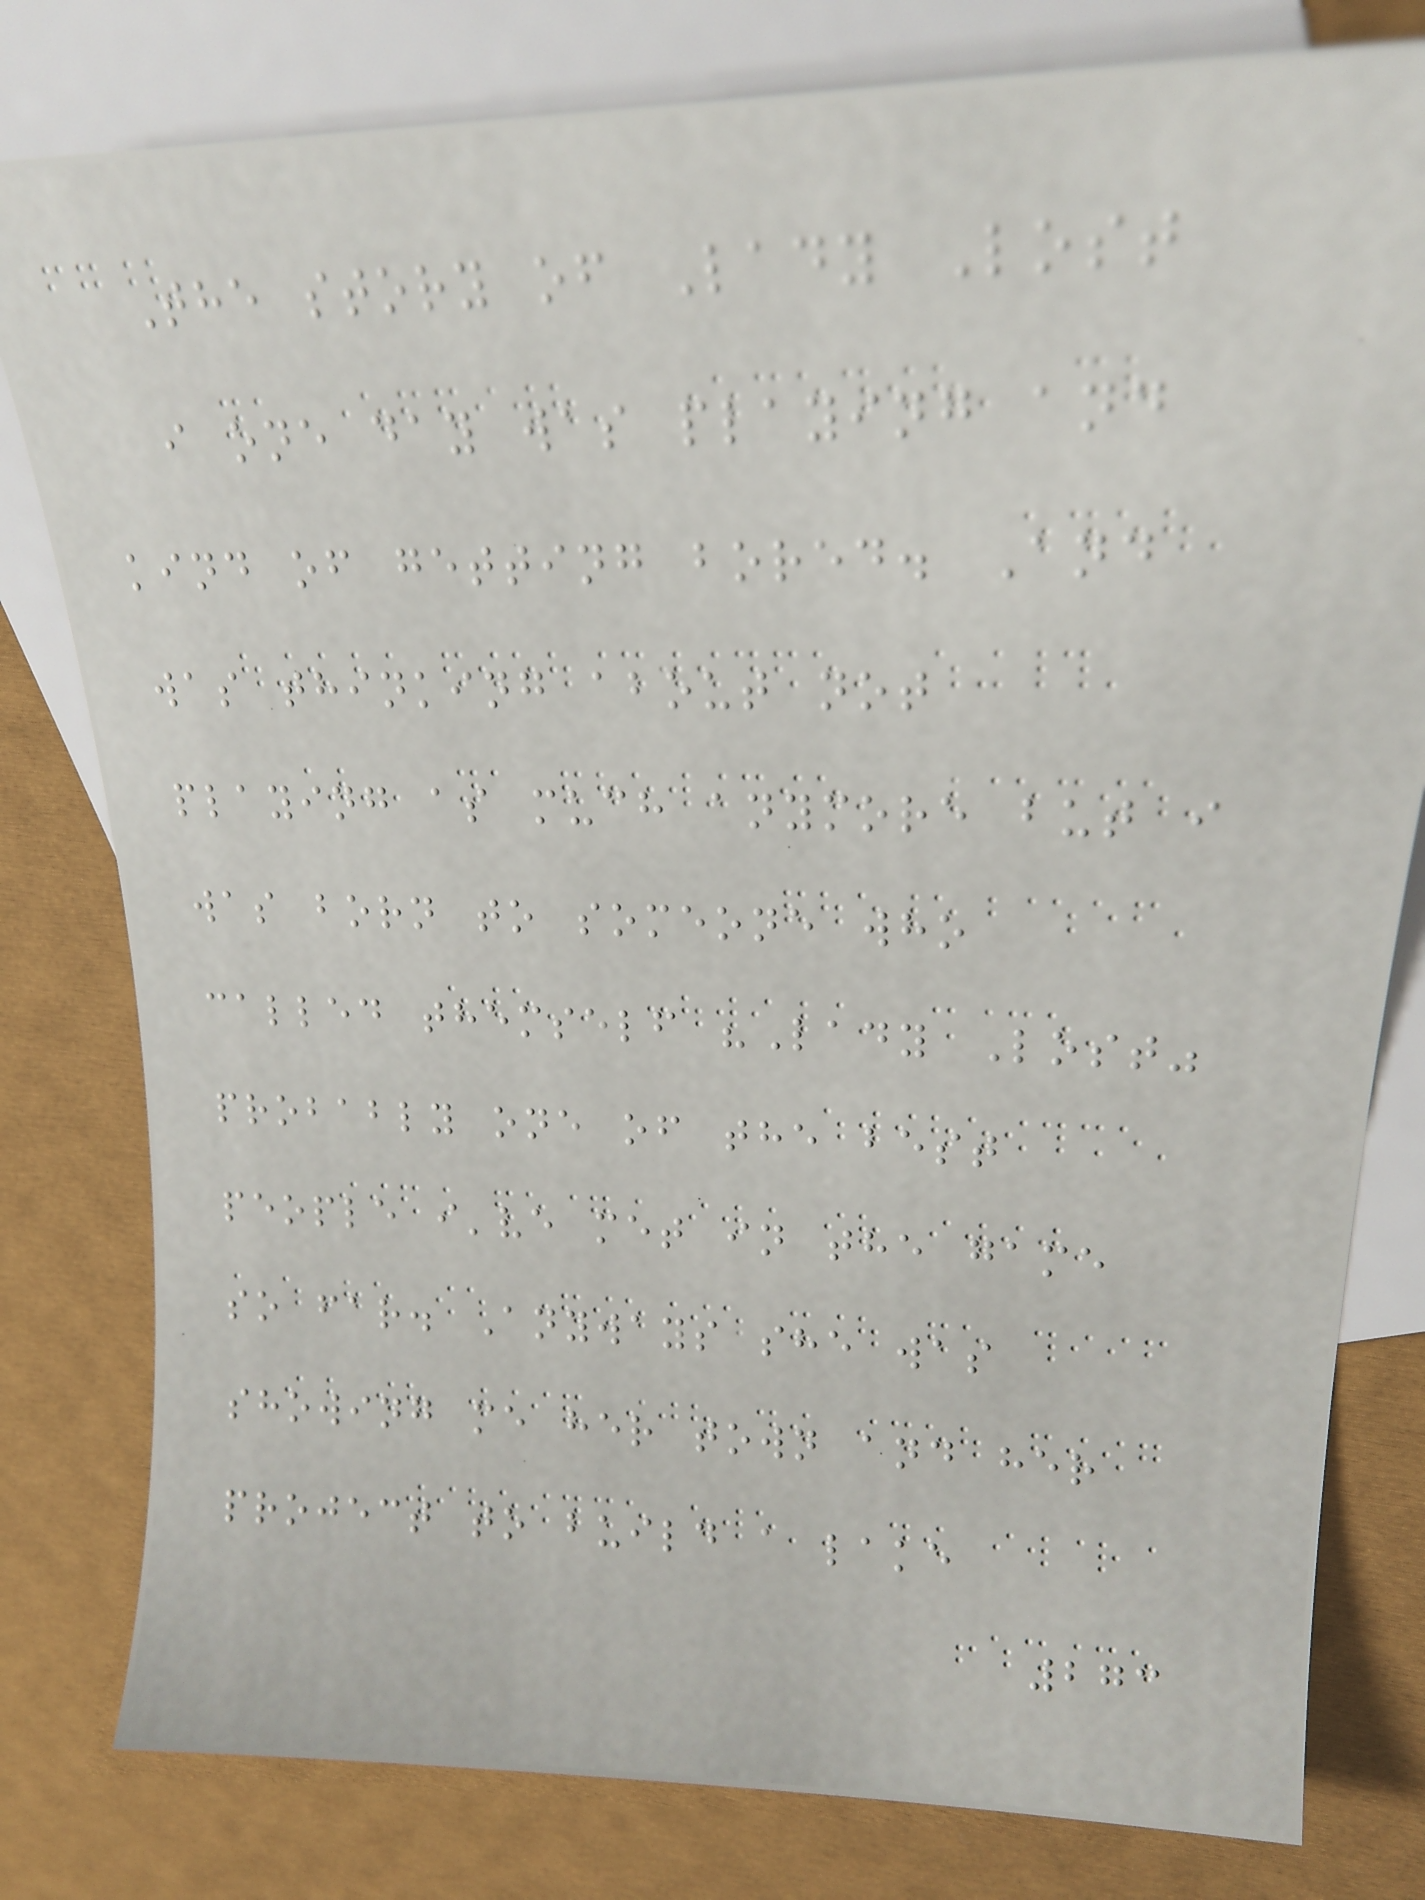The story of Lady Lost
i one day was playing and
kind of getting bored. And
was thinking about not
playing as much anymore but i
was born to someone who
called themself "Lady Lost"
probably one of the best
people i've met in the game
so far. Anyways she was
showing me her town and her
project to build a lake
273
